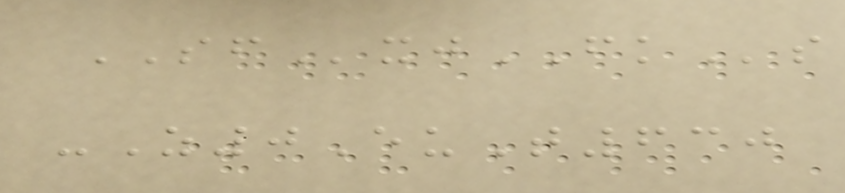SFxjFKs
-Z0EuT630
